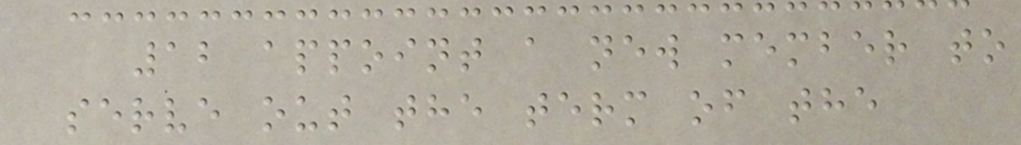12 appoint a new member to
serve out the term of the
